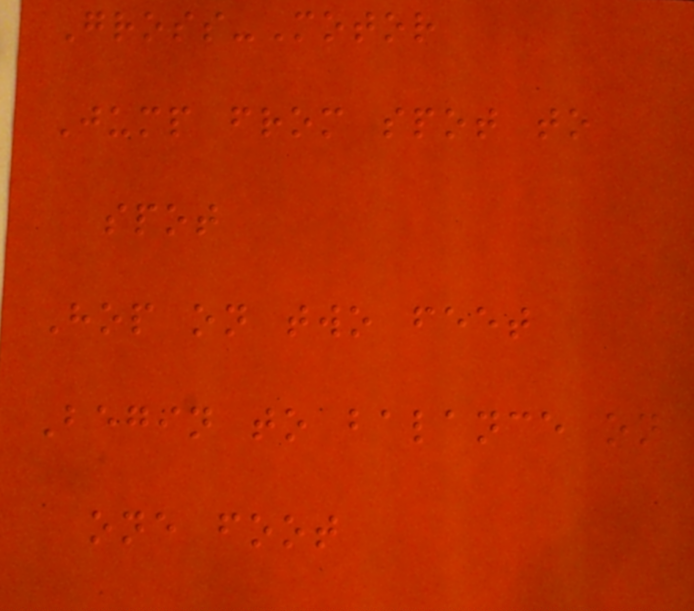Gross-Motor
Jump from spot to
spot
Hop on two feet
Begin to balance on
one foot
